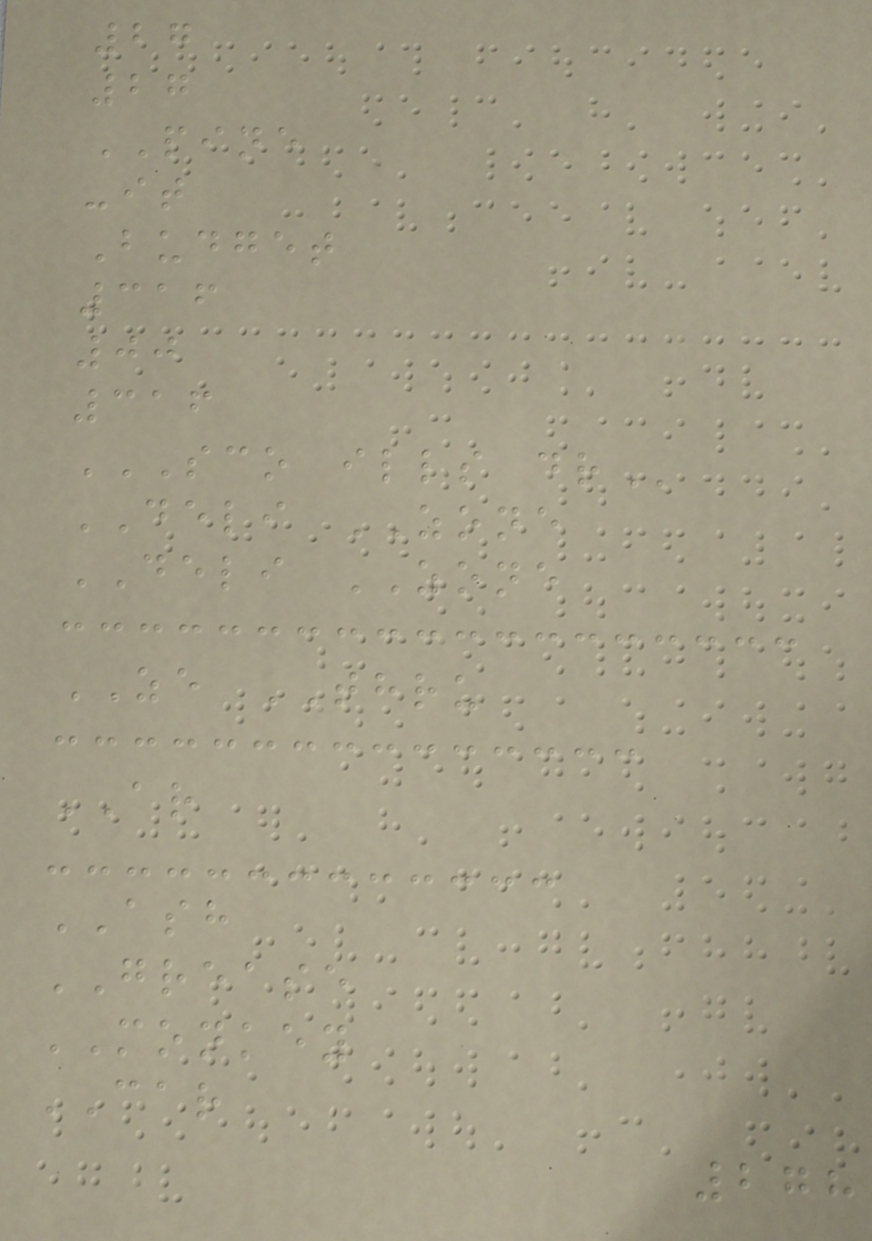27
27
PINE
-it
Budget
316
00
316
SCO ILLS DR
DELI ZONE
DELI ZONE
ZE THRU
AR
ASH
GREASE
MONKEY
CAR
278
